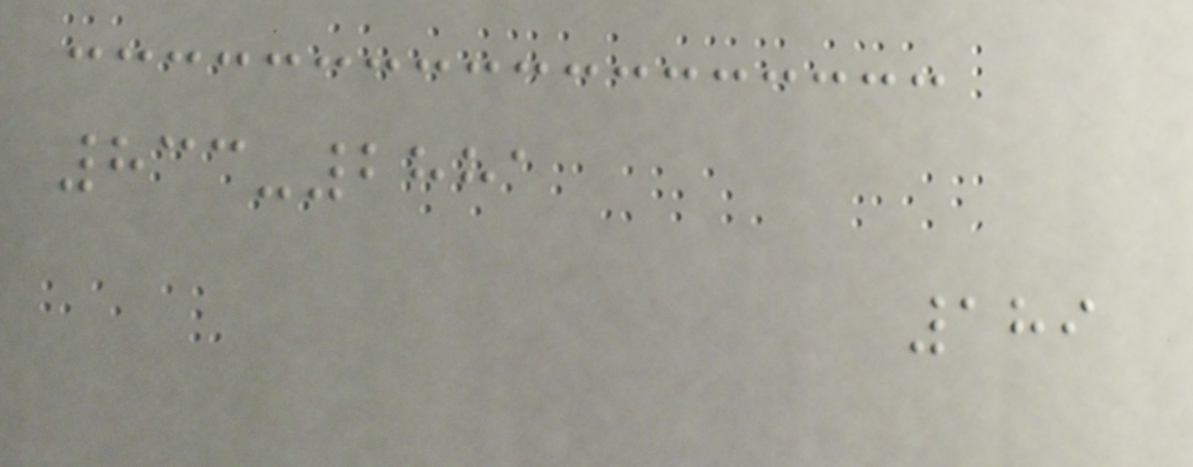833-2881
189
